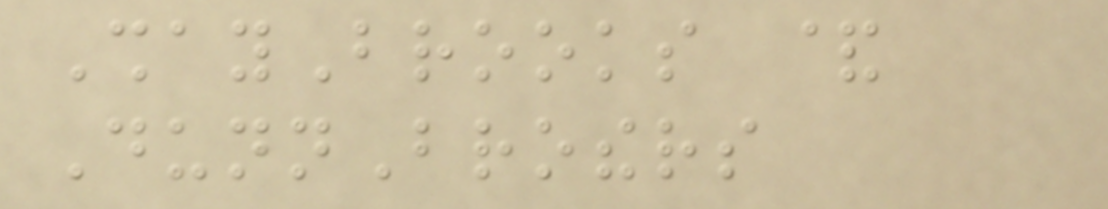ShayBrooks &
DunnBrothers
